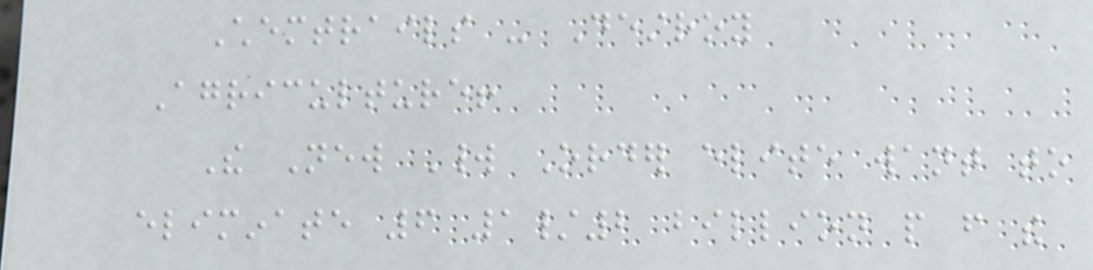Chemtrails - Destroy
Agriculture!
The New World Order elite want to
eliminate 6 1/2 billion people from the
